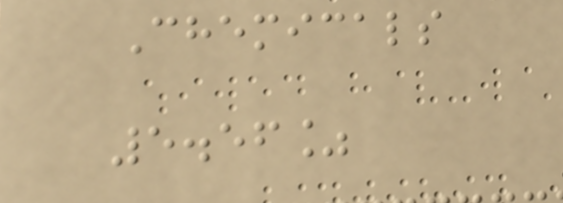Chemicals
5.56%
